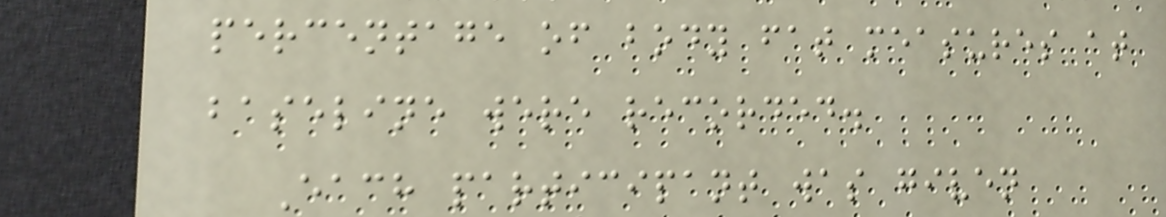percentage of body fat measures at
baseline were recorded.
Each participant was given
